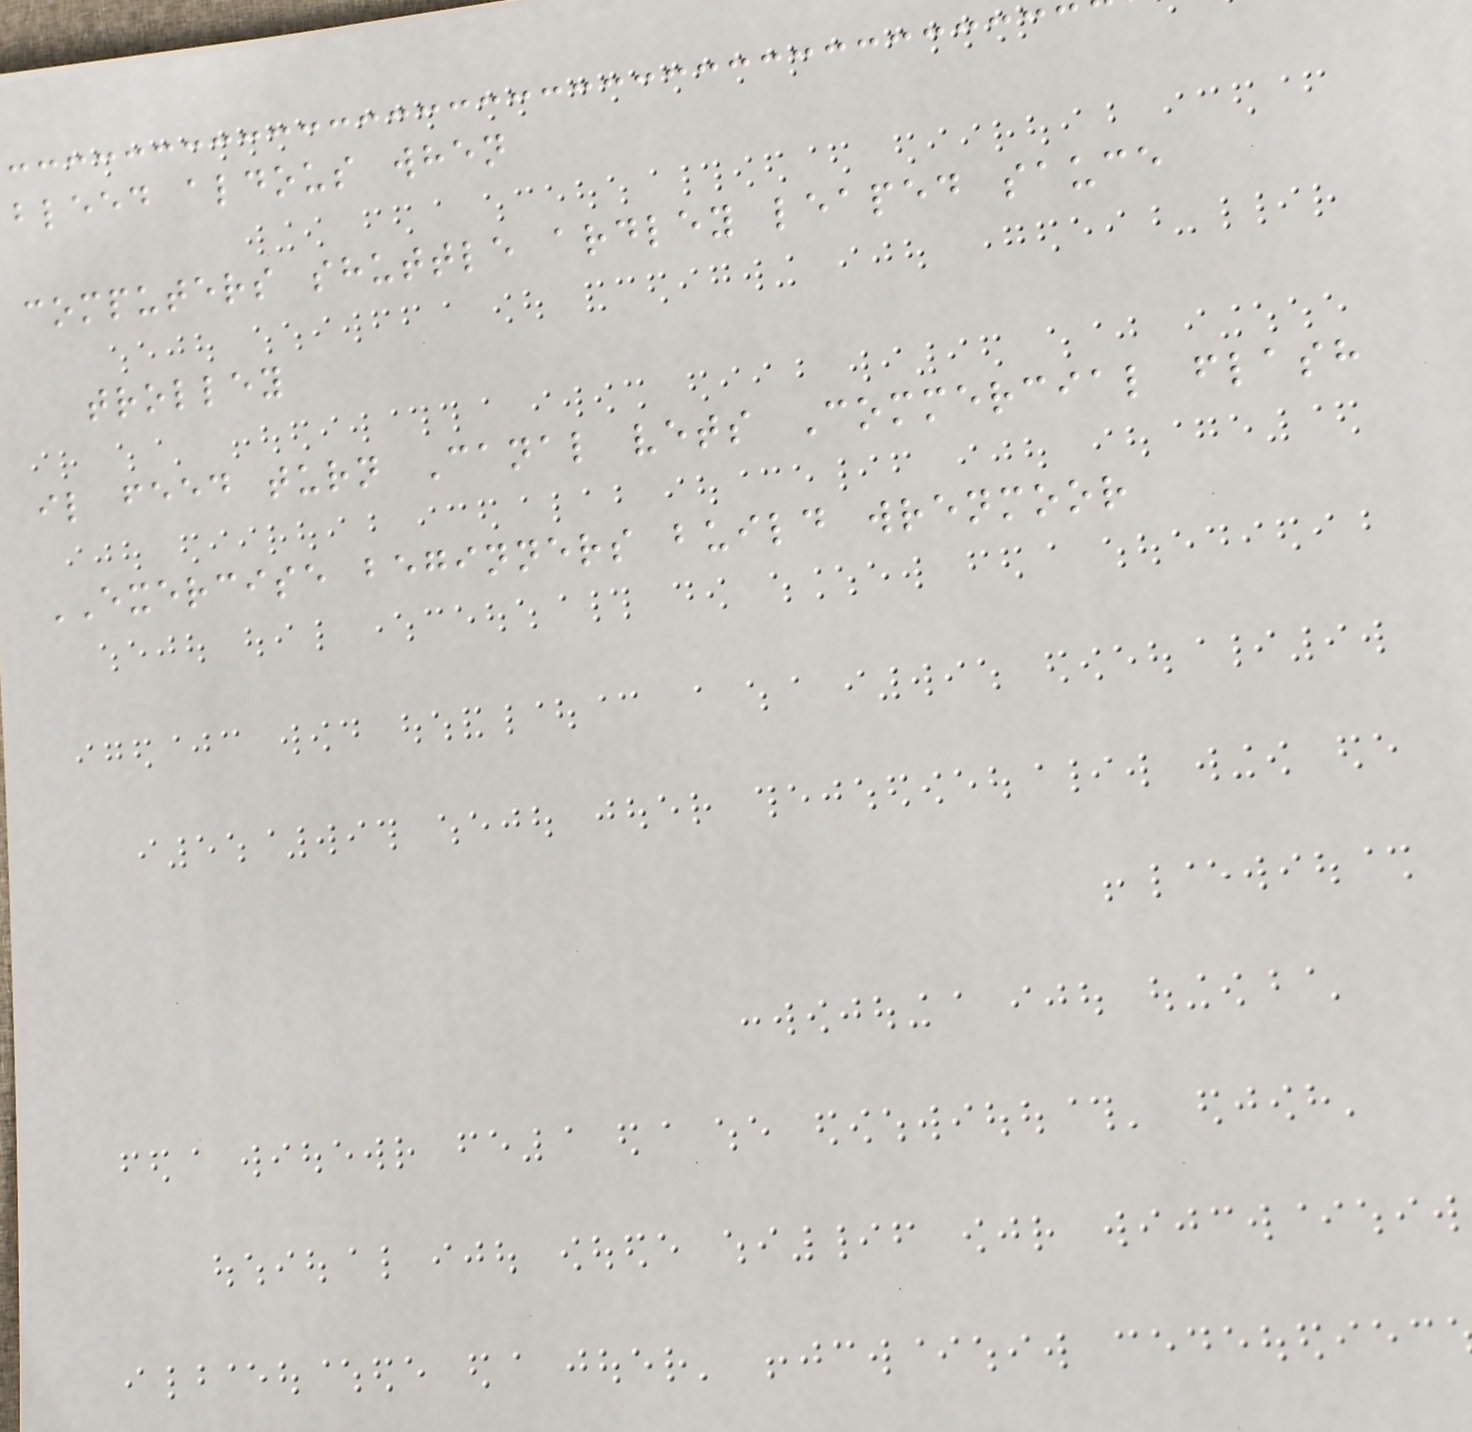bleed aldous when
computers shuttle ardley leaped sauce
trolley
il feed turn Canal vets Commercial flash
EXERCISE beginners build wrenmoor
